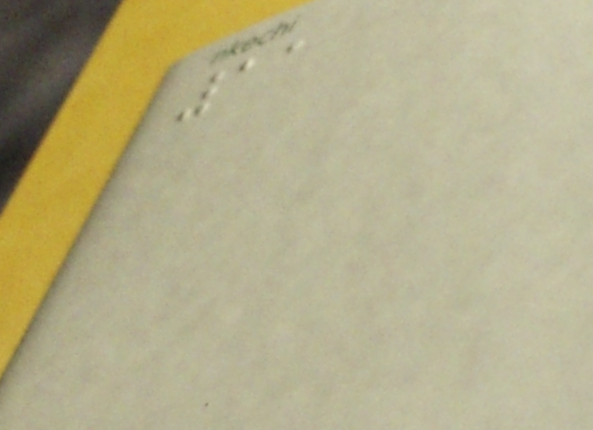11
